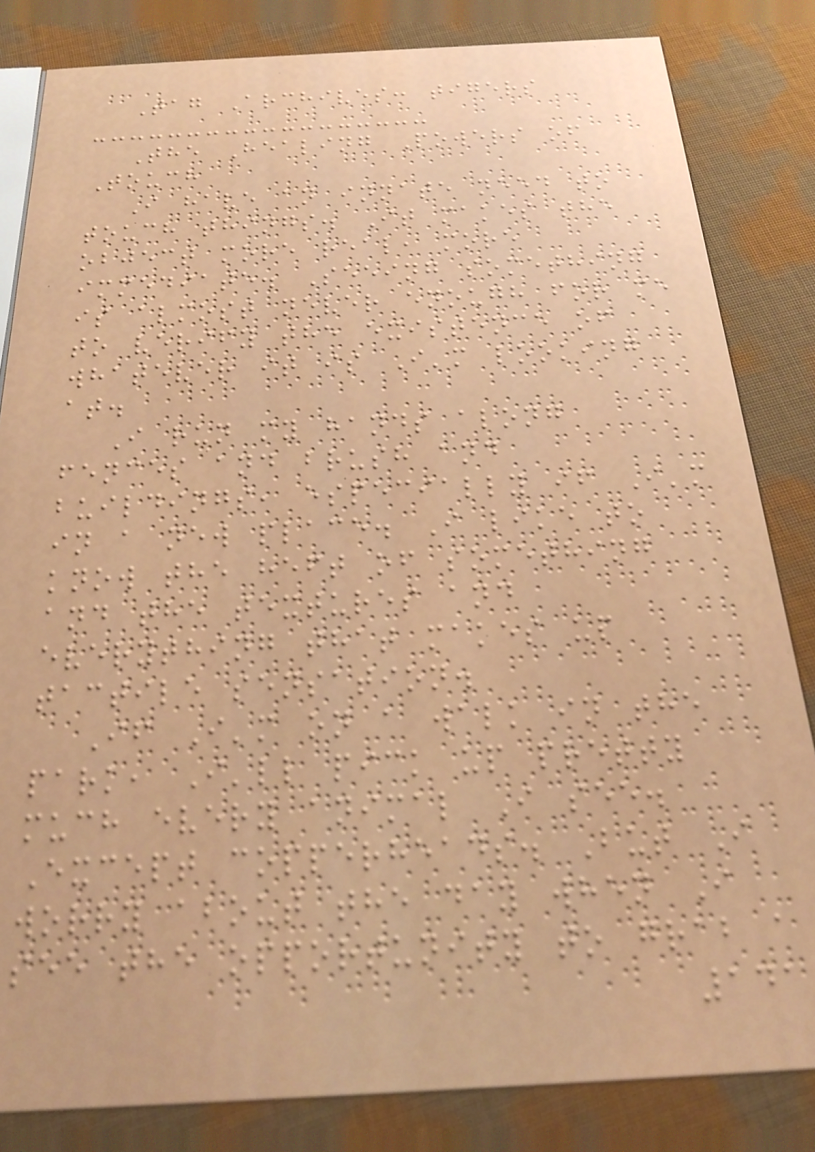Tag Archives: tigers
The Healing Powers of
Touch
I have an innate need to
touch things. It makes the
object more real, more
immediate. Seeing something
is almost never enough for me
to verify the existence of
whatever it is I'm looking
at.
I run my hands along
fences and brush and
buildings, especially if I'm
in a new place. I like to
know the heft of something
and the textures and
everything that makes up
tactile sensation.
If I'm on a walk in the
park, I'll pick up pretty
much every animal I see.
Except copperheads. But I
worry about the day when I
see the opportunity to grab a
141
